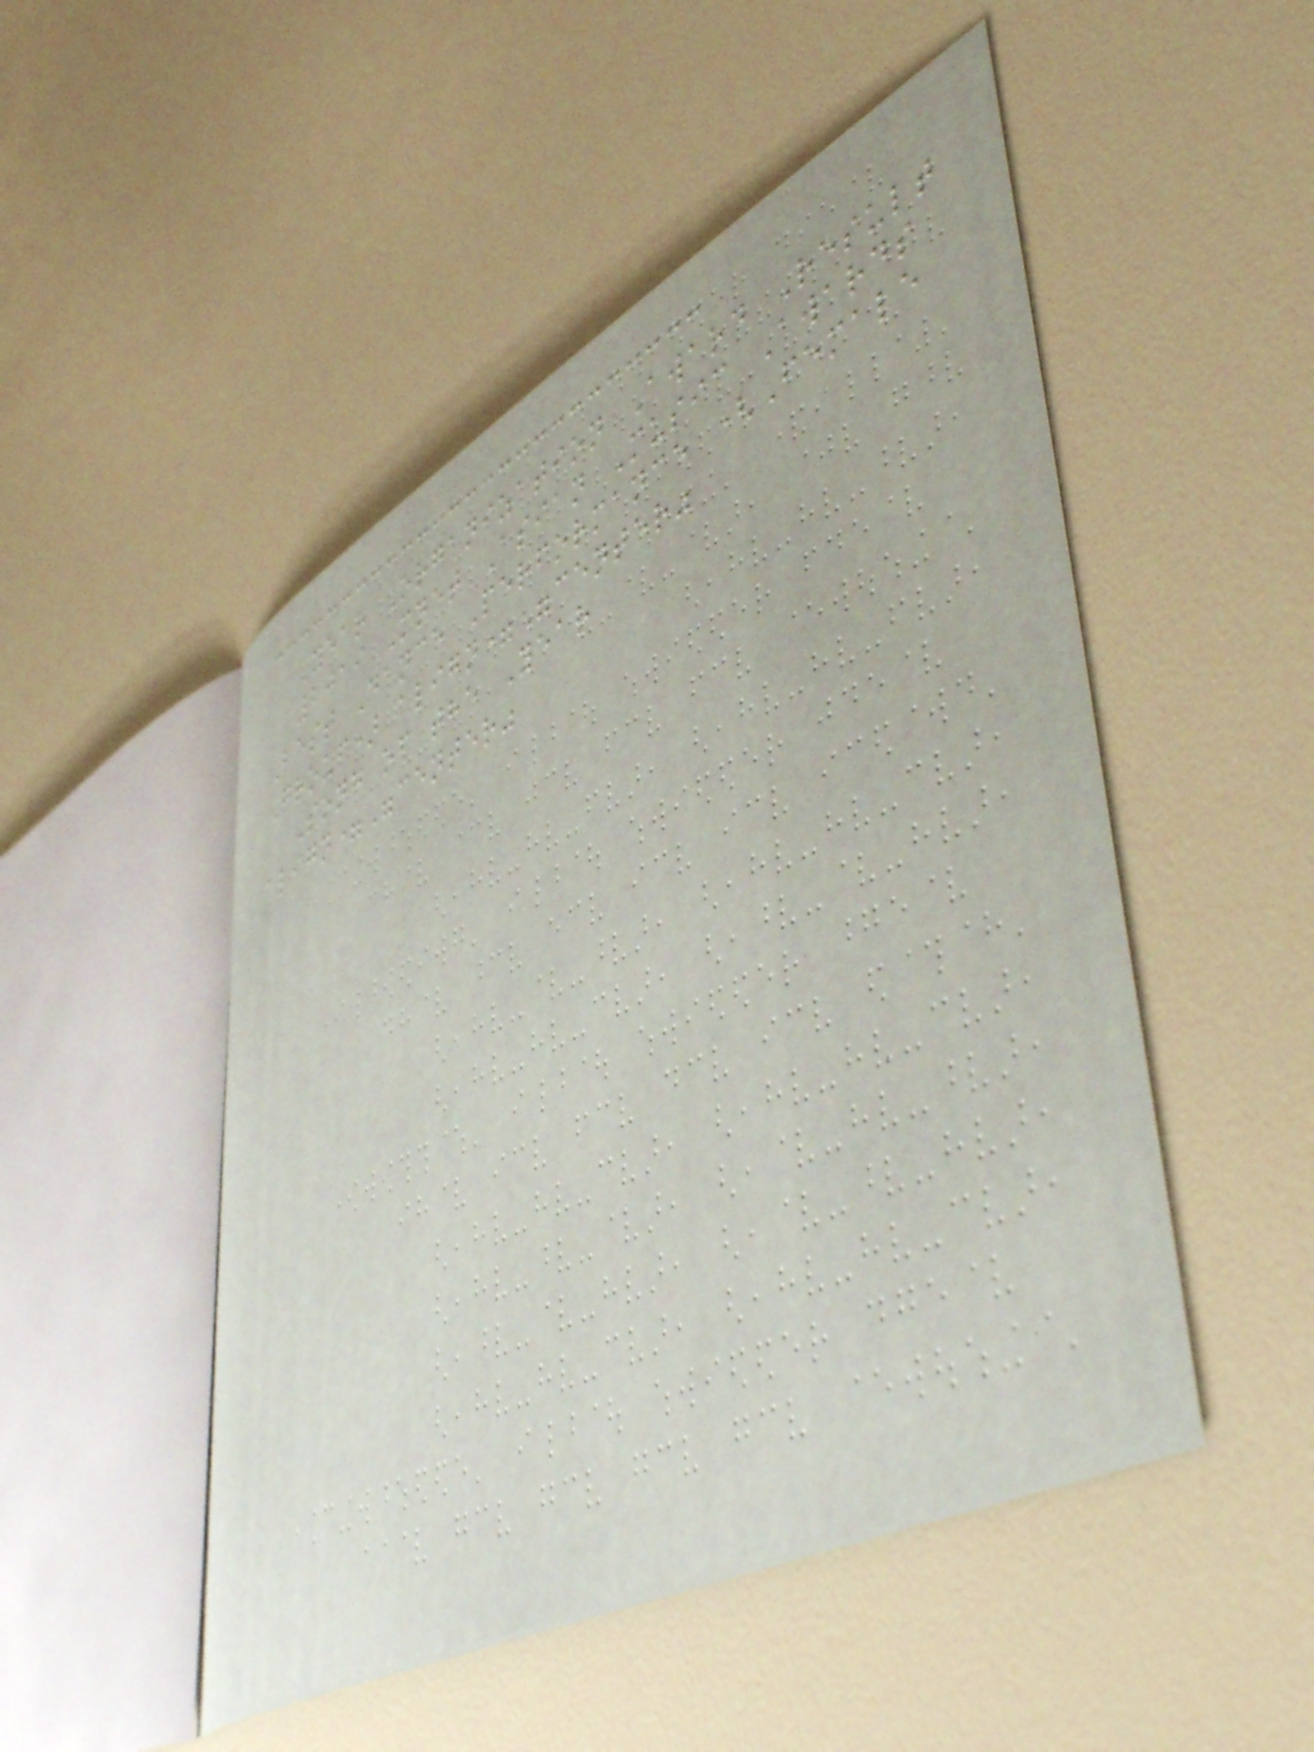Year Organization Award Result
2019 Mnet Asian Music Awards
Best Dance Performance (Female
Group) align="center"
Song of the Year
align="center"
